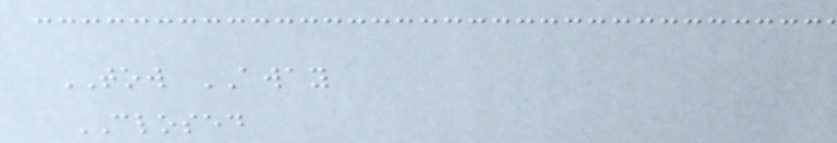TOW AWAY
CLOSED
